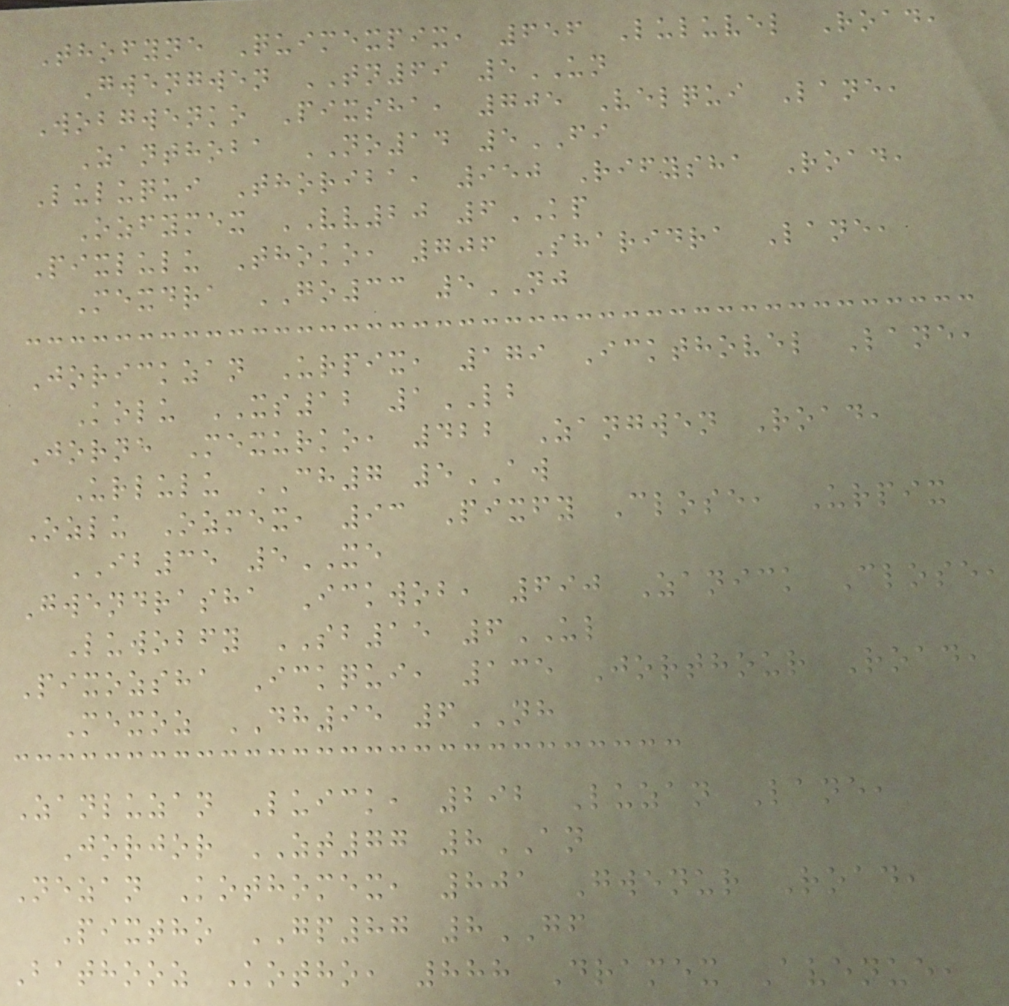Thofyne Quimexpix, 656 Luluvel Road,
Gwengwen TN69 5UN
Wobgwenko Pixsha, 705 Velqui Lane,
Zanthoba NO14 5FI
Luluqui Thoriba, 950 Rifysha Road,
Ozfymex VV20 6KP
Pixlulu Thoko, 706 Sharidra Lane,
Mexdra GO33 5NJ
Jorickzan Urpix, 179 Ickthovel Lane,
Kolu XS12 1LB
Jorne Mexurko, 422 Zangwen Road,
Urlulu CH7 5AW
Ozlu Ozmex, 93 Pixfy Close, Urpix
IB35 5XE
Gwendrasha Ickwob, 690 Zanick Close,
Luwobfy SB15 6UL
Pixozsha Ickqui, 135 Jorthour Road,
Mexoz DH95 6NH
Zanluzan Luick, 292 Luzan Lane,
Jorjor ZT77 8AN
Nezan Kothomex, 801 Gwenur Road,
Pixtho GP87 8GF
Bathooz Kotho, 888 Dramex Avenue,
